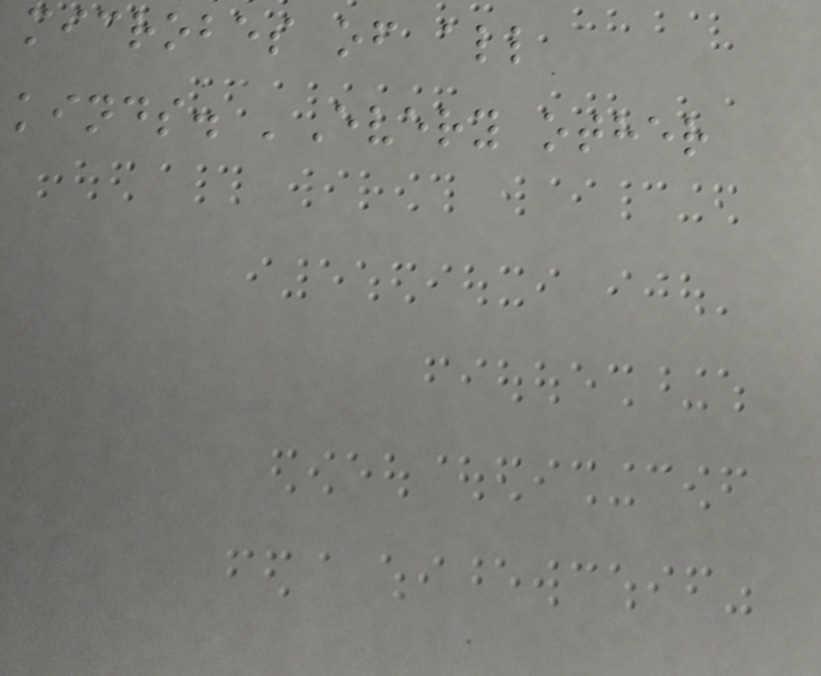microbes of all
kinds. 'Every other
